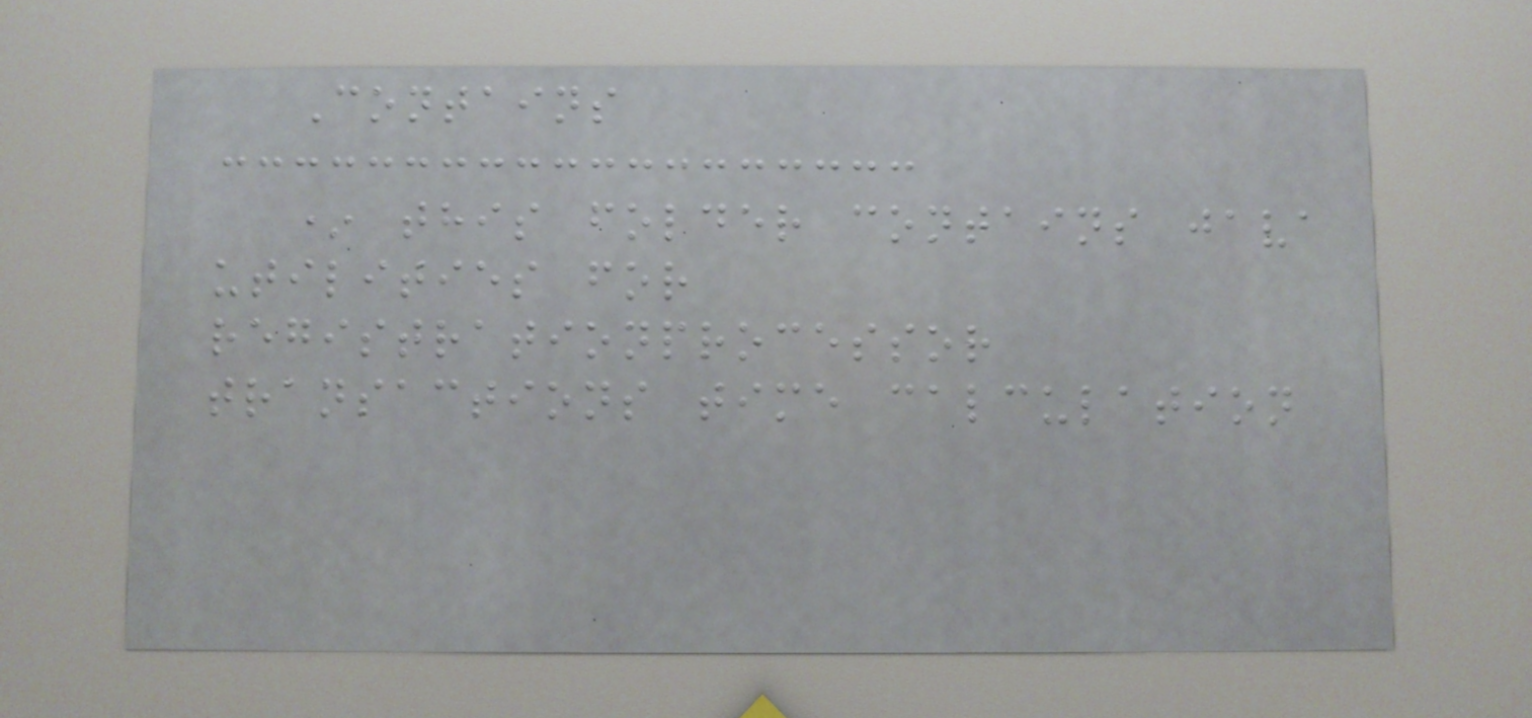Contains
* this folder contains java
utilities for
registrationprocessor
transactions time calculation
